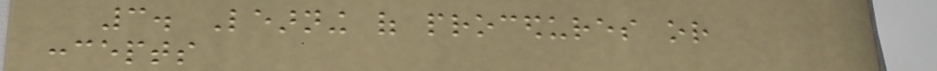3. Learning of procedures or
concepts
